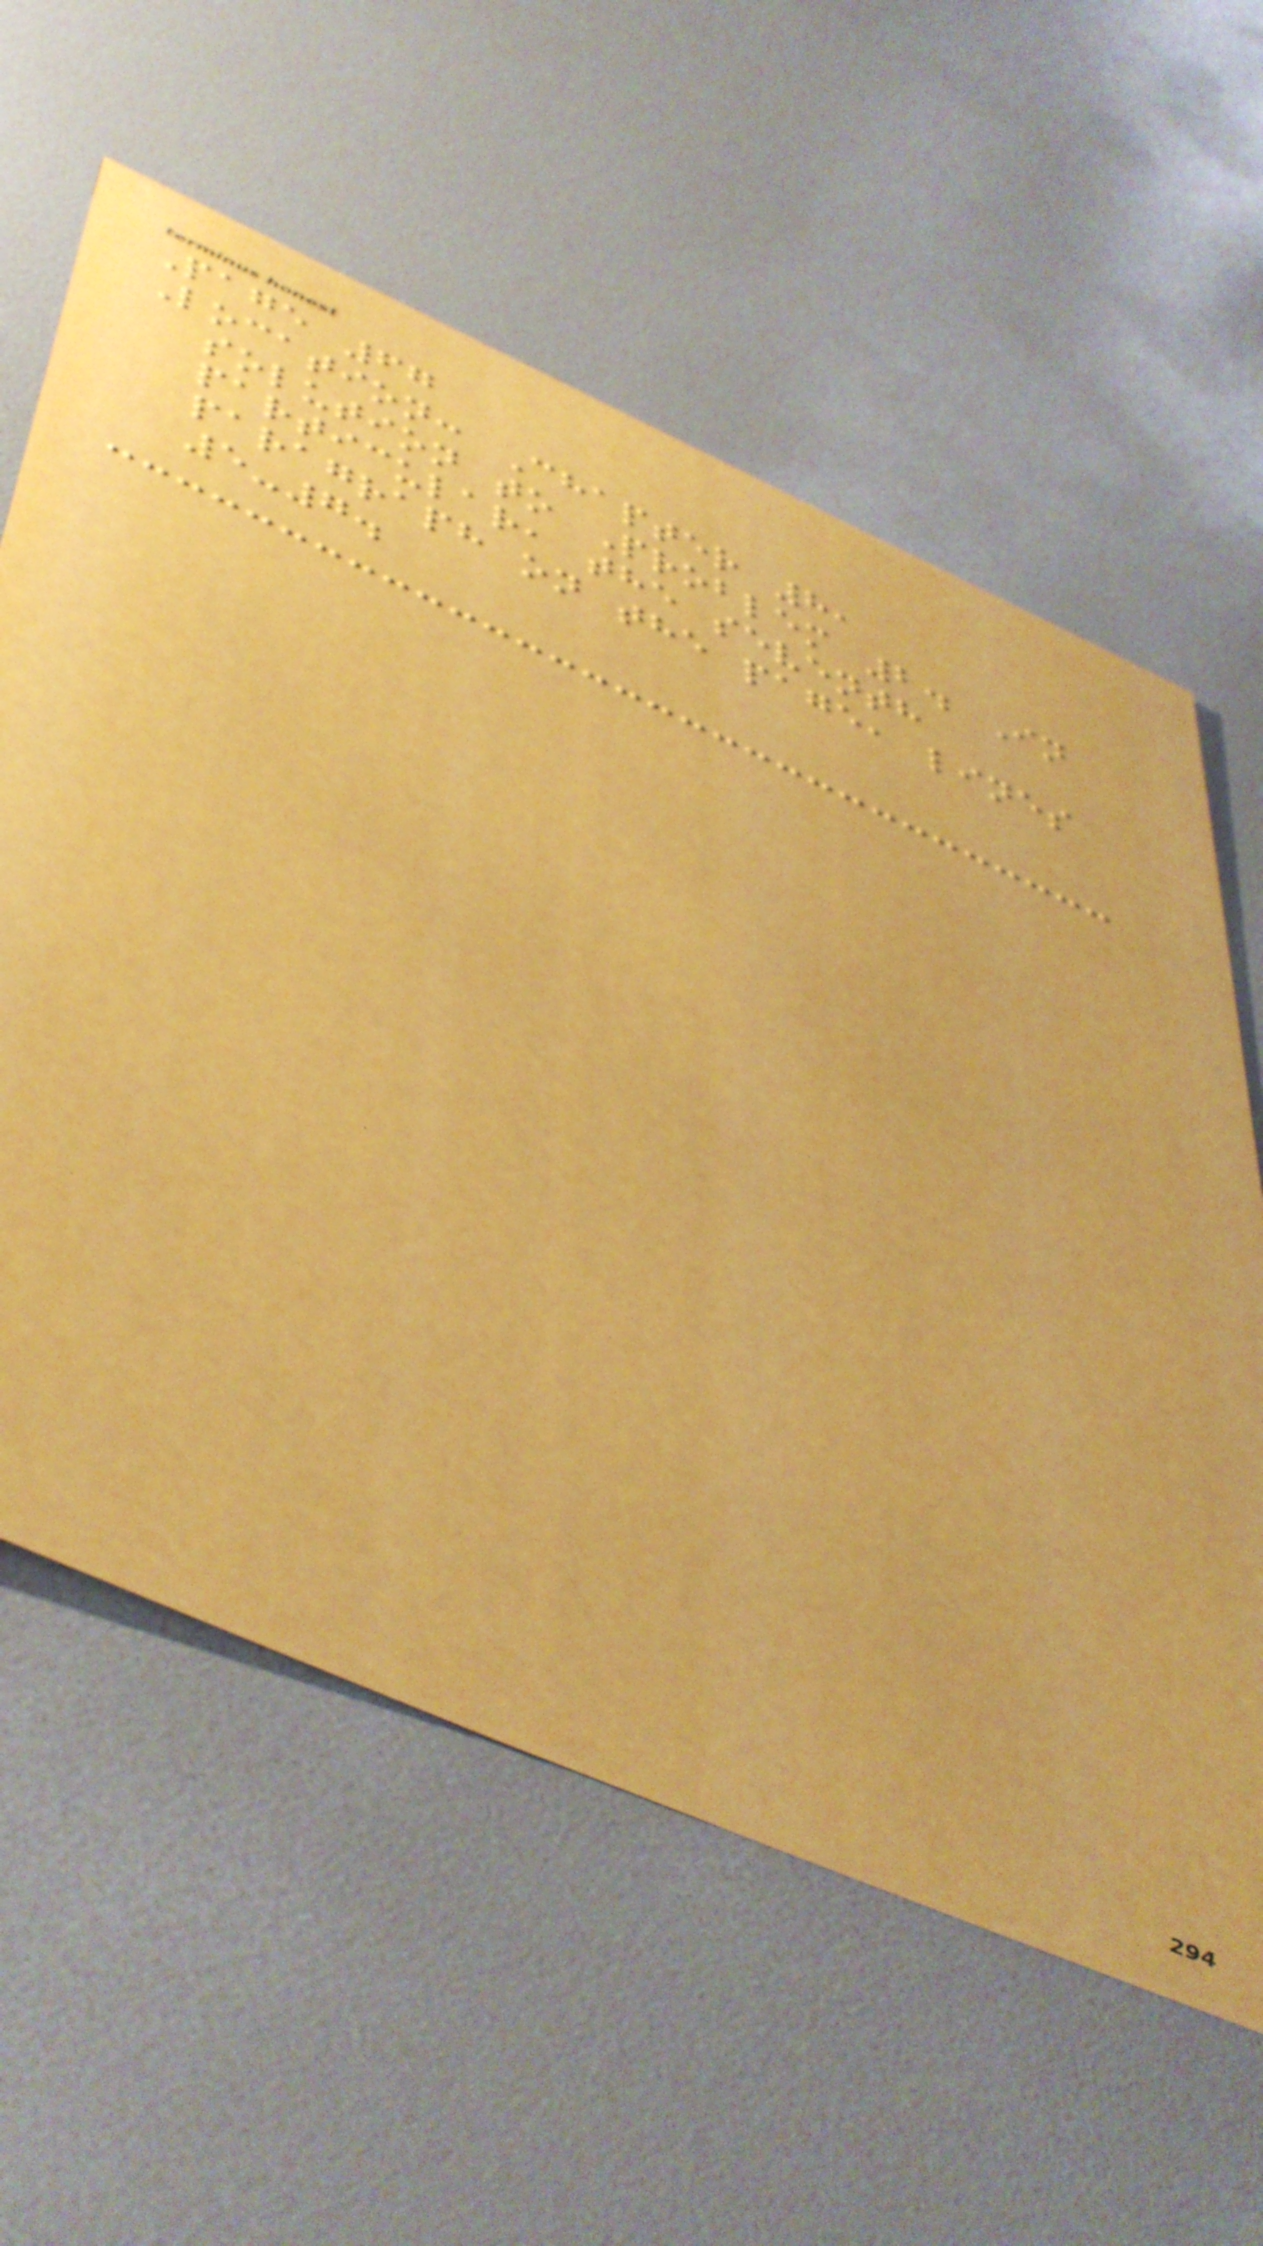Page 67
Location: Chapter 8,
solution to Problem 2. In
particular, the seventh
paragraph on the page, lines
5-7.
